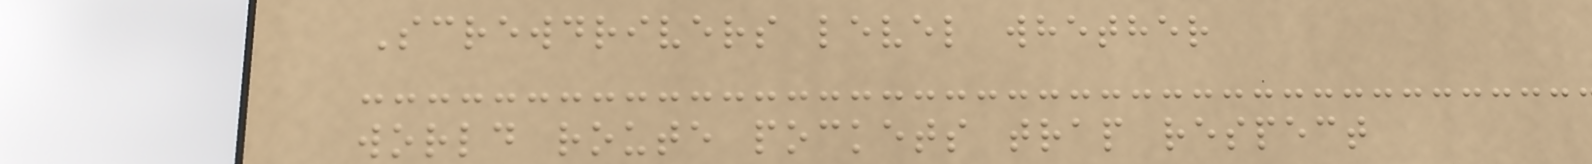Screwdrivers level whether
world route pockets trap respect
